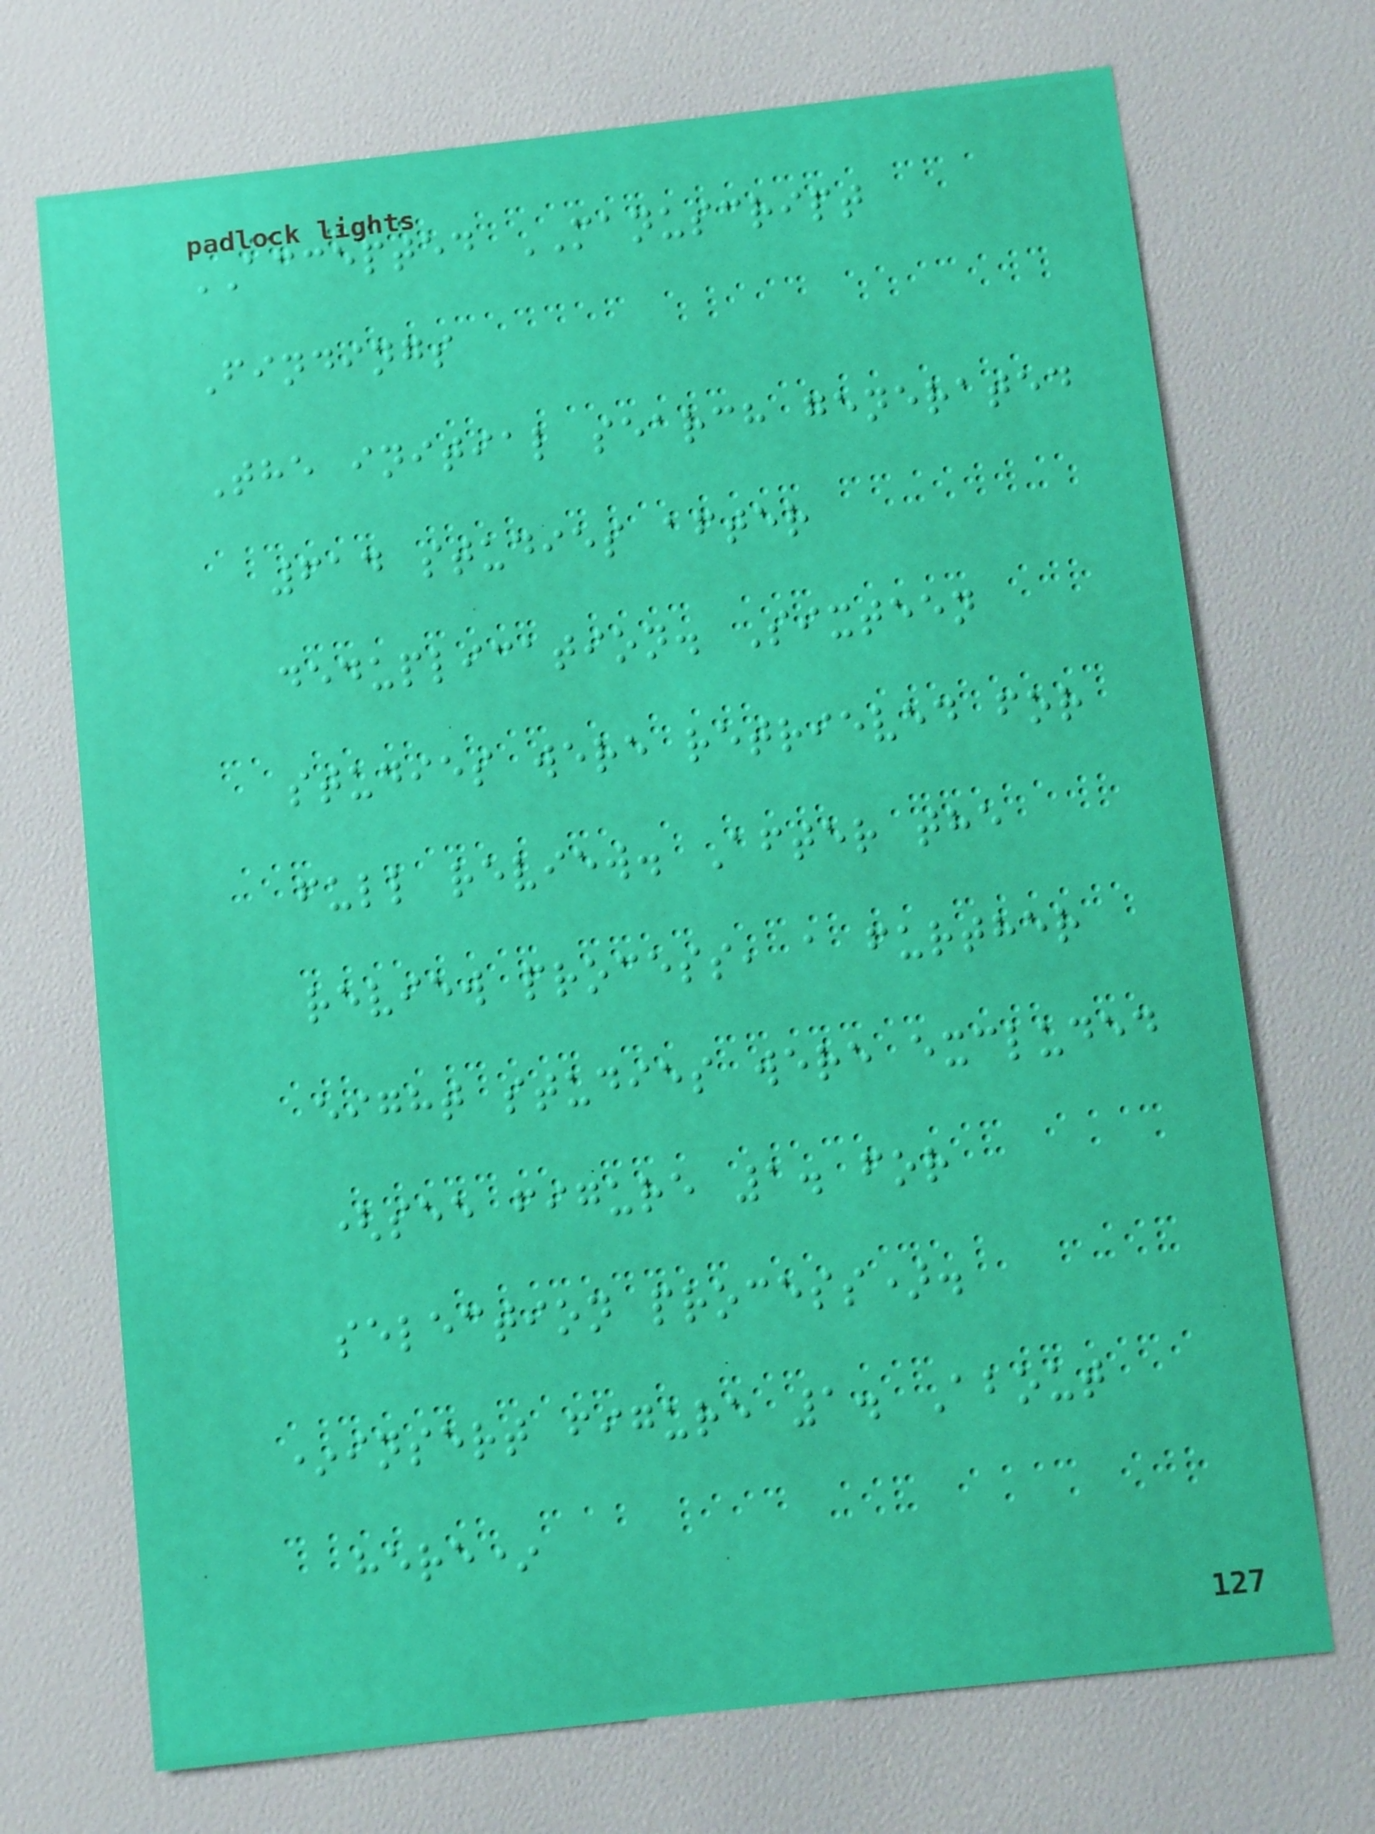ACCEPTED MANUSCRIPT
Findings
The initial search generated
614 studies after
deduplication. Sixteen
studies were retrieved for
full review. After the
review process, a further
eight studies were excluded
(see figure 1. for
selection process).
*insert figure 1. About
here*
